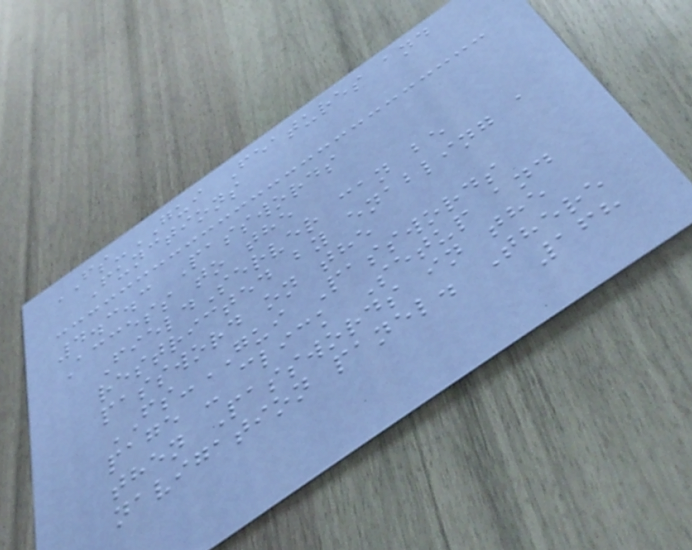FS-GUI Features and
Functions
4.3.3 Passwords
Access to the
FieldServer can be
restricted by enabling a
password on the
FS-GUI Passwords
page - click Setup and
then Passwords in the
navigation panel. There
168
